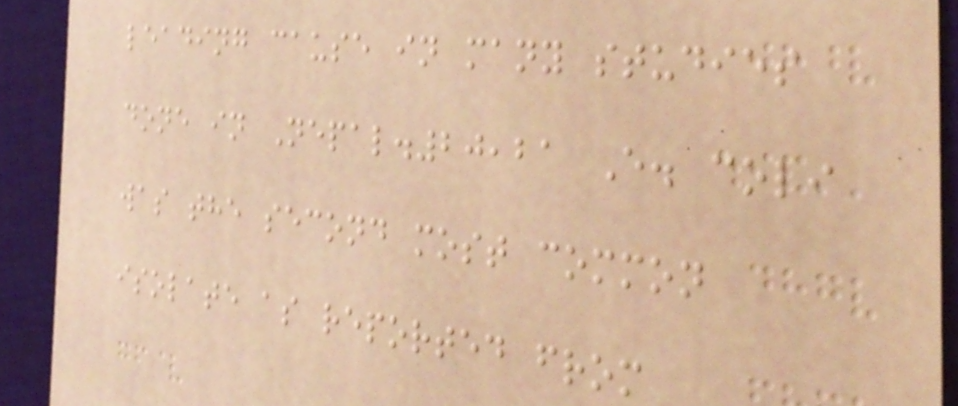leading cause in many studies
done in Nepal.20,21 E. coli
was the second most common
isolate as reported from
